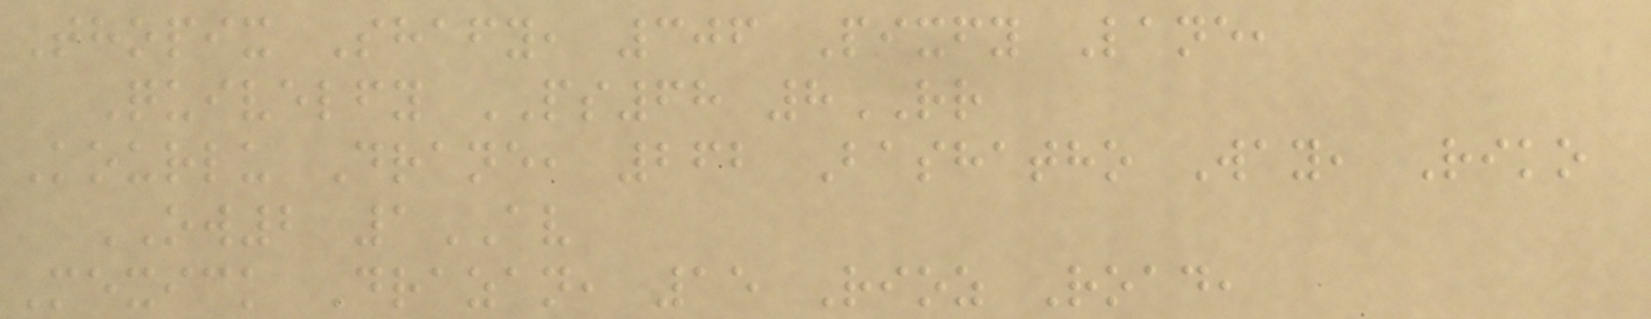Thopix Shafy, 306 Pixfy Lane,
Quivelfy PS68 8RR
Kourlu Drane, 262 Bashatho Way, Riko
OW2 1AV
Mexick Drazan, 15 Rioz Road,
